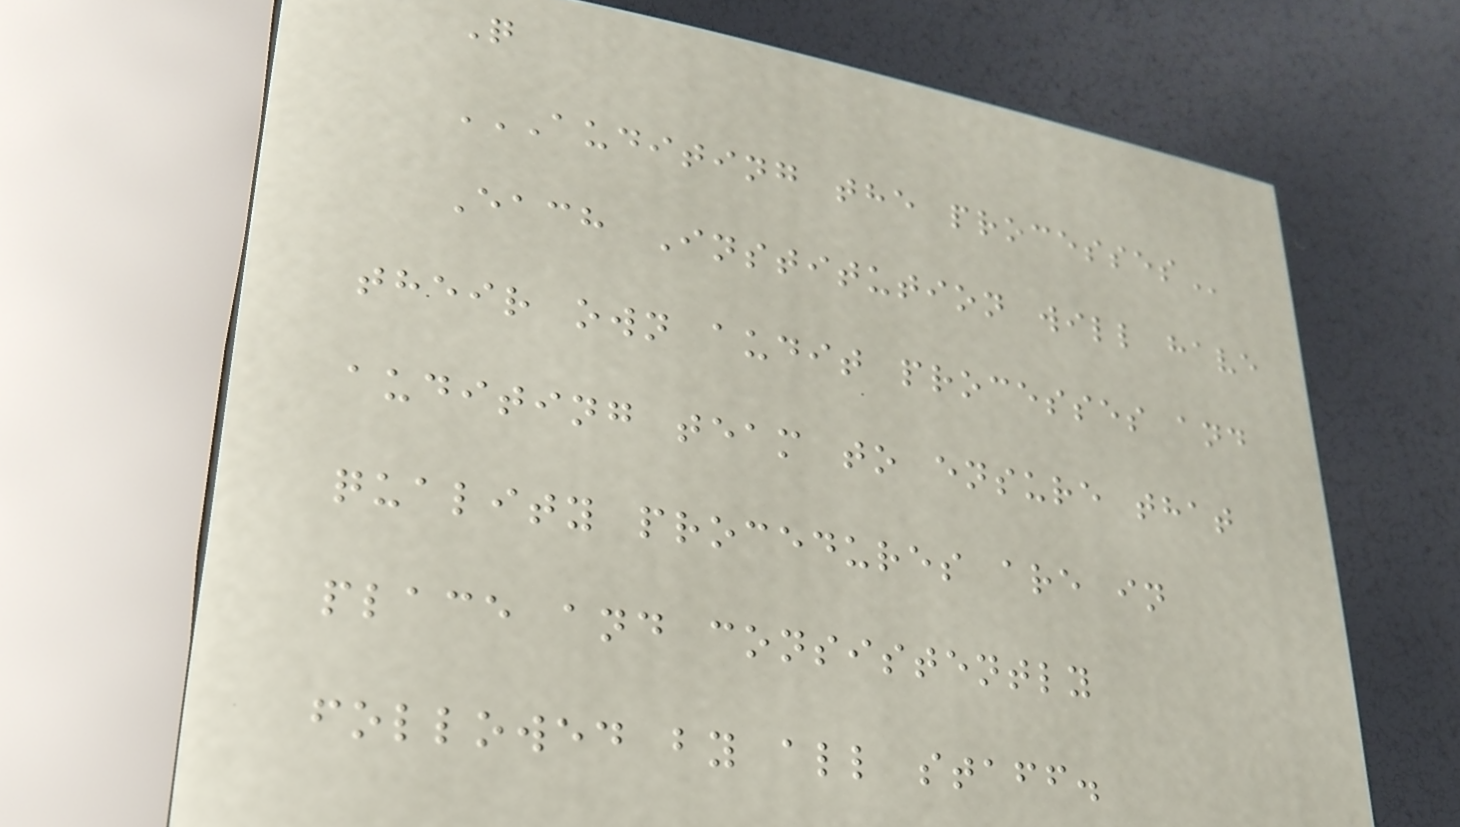Q
AUDITING THE PROCESSES
Each Institution will have
their own audit processes and
auditing team to ensure that
quality procedures are in
place and consistently
followed by all staff.
